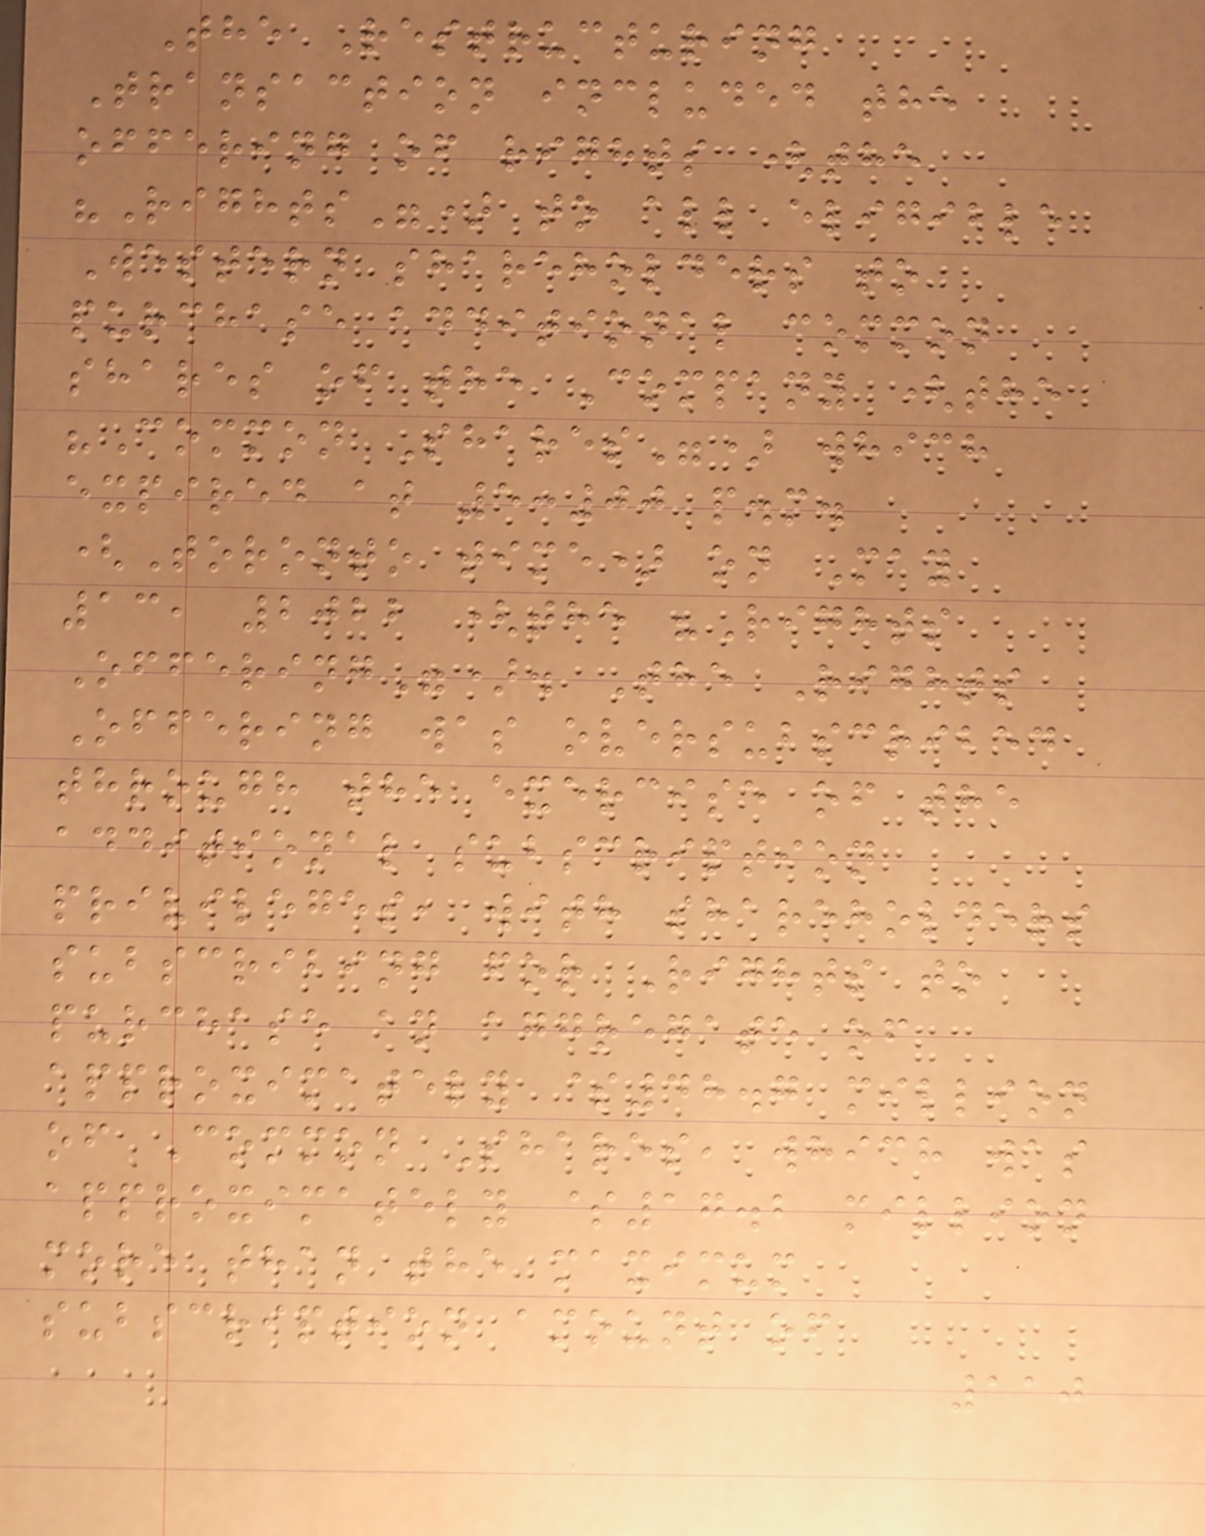The Restructuring
Transaction included the
offering of rights (the
"Rights") to all eligible
Western shareholders to
purchase additional common
shares of the Company (the
"Common Shares") which
expired at 5:00 p.m.
(Toronto time) on May
13, 2022 (the "Rights
Offering"). The Rights
Offering was oversubscribed
through the exercise of the
additional subscription
privileges, with shareholders
subscribing for Rights to
purchase an aggregate of
approximately $48.7 million
of Common Shares, which was
approximately $17.2 million
more than the maximum
subscription amount of
110
